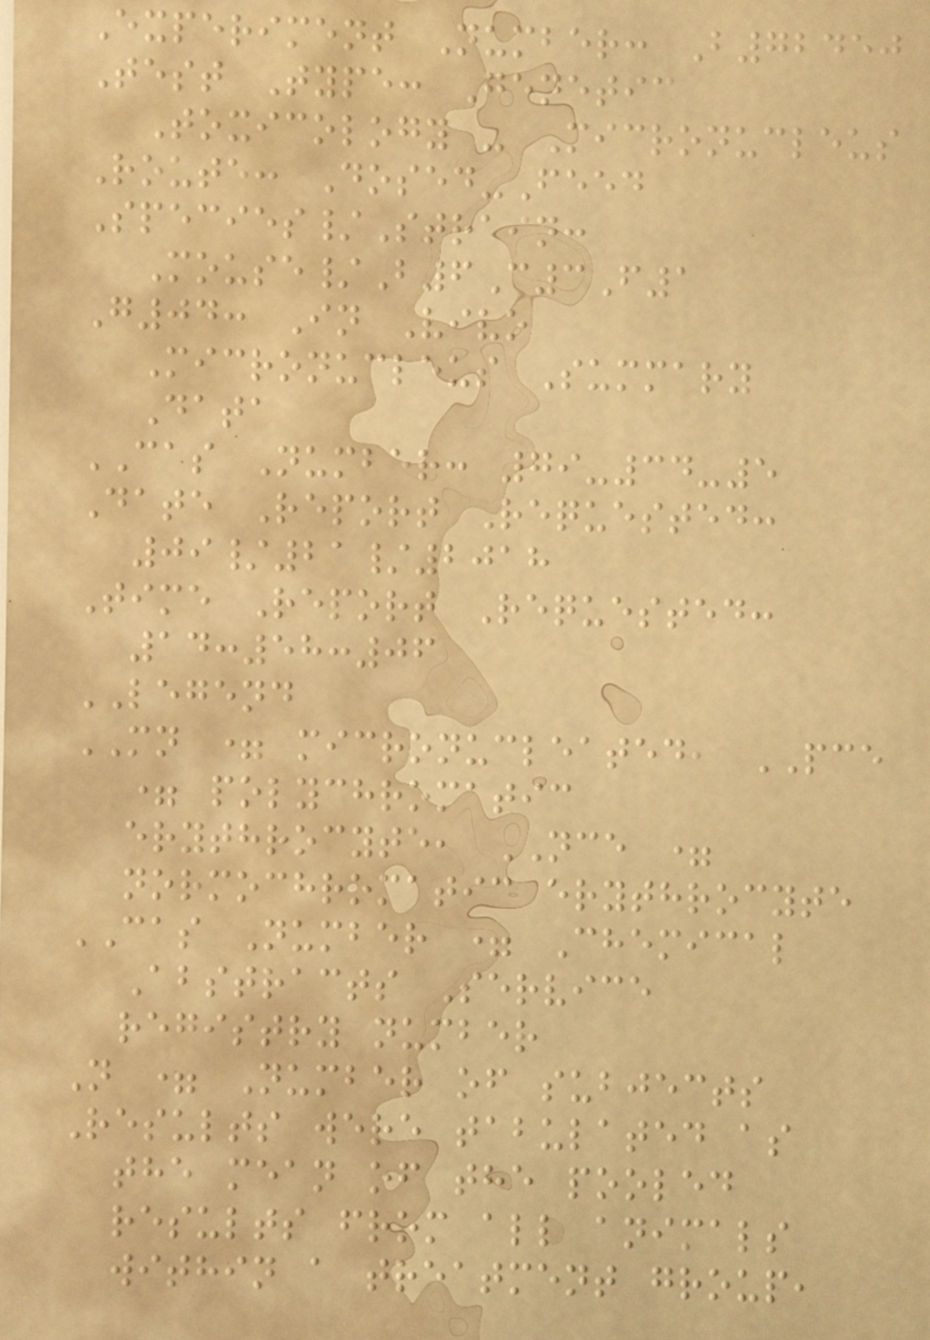Experiment Number: B72450
Test Type: Genetic
Toxicology - Micronucleus
Route: Dosed-Feed
Species/Strain:
Mouse/B6C3F1
G04: In Vivo
Micronucleus Summary
Data
CAS Number: 79-34-5
Date Report Requested:
09/21/2018
Time Report Requested:
14:58:06
LEGEND
MN = micronucleated, PCE
= polychromatic
erythrocyte, NCE =
normochromatic erythrocyte
CAS Number = Chemical
Abstracts Service
registry number
N = Number of subjects
Results were tabulated as
the mean of the pooled
results from all animals
within a treatment group,
